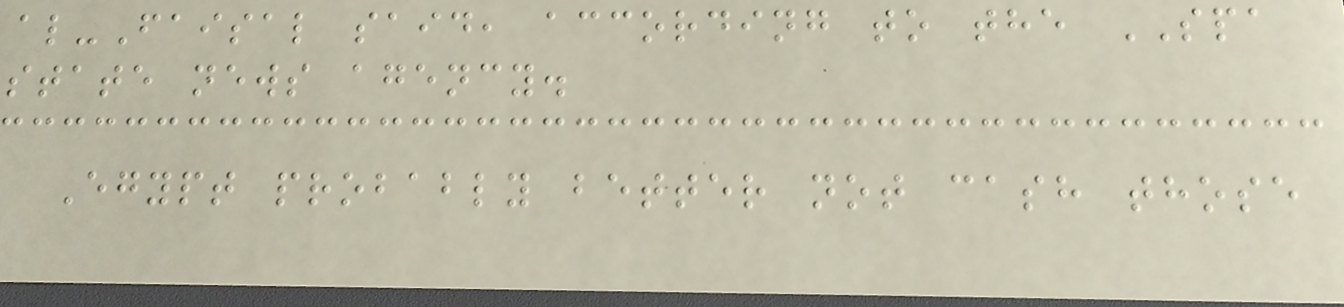al-Faisal said, according to the SPA
state news agency.
Egypt probably better not cash those
